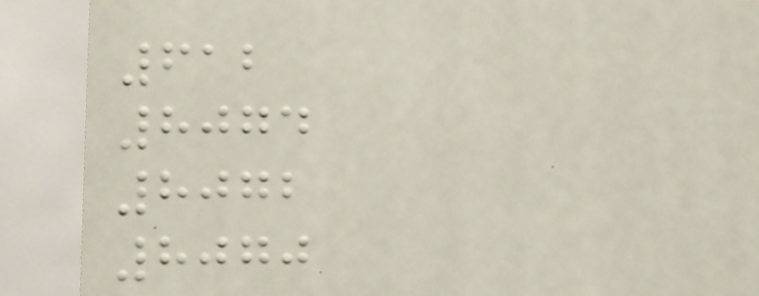612
8074
8072
8070
